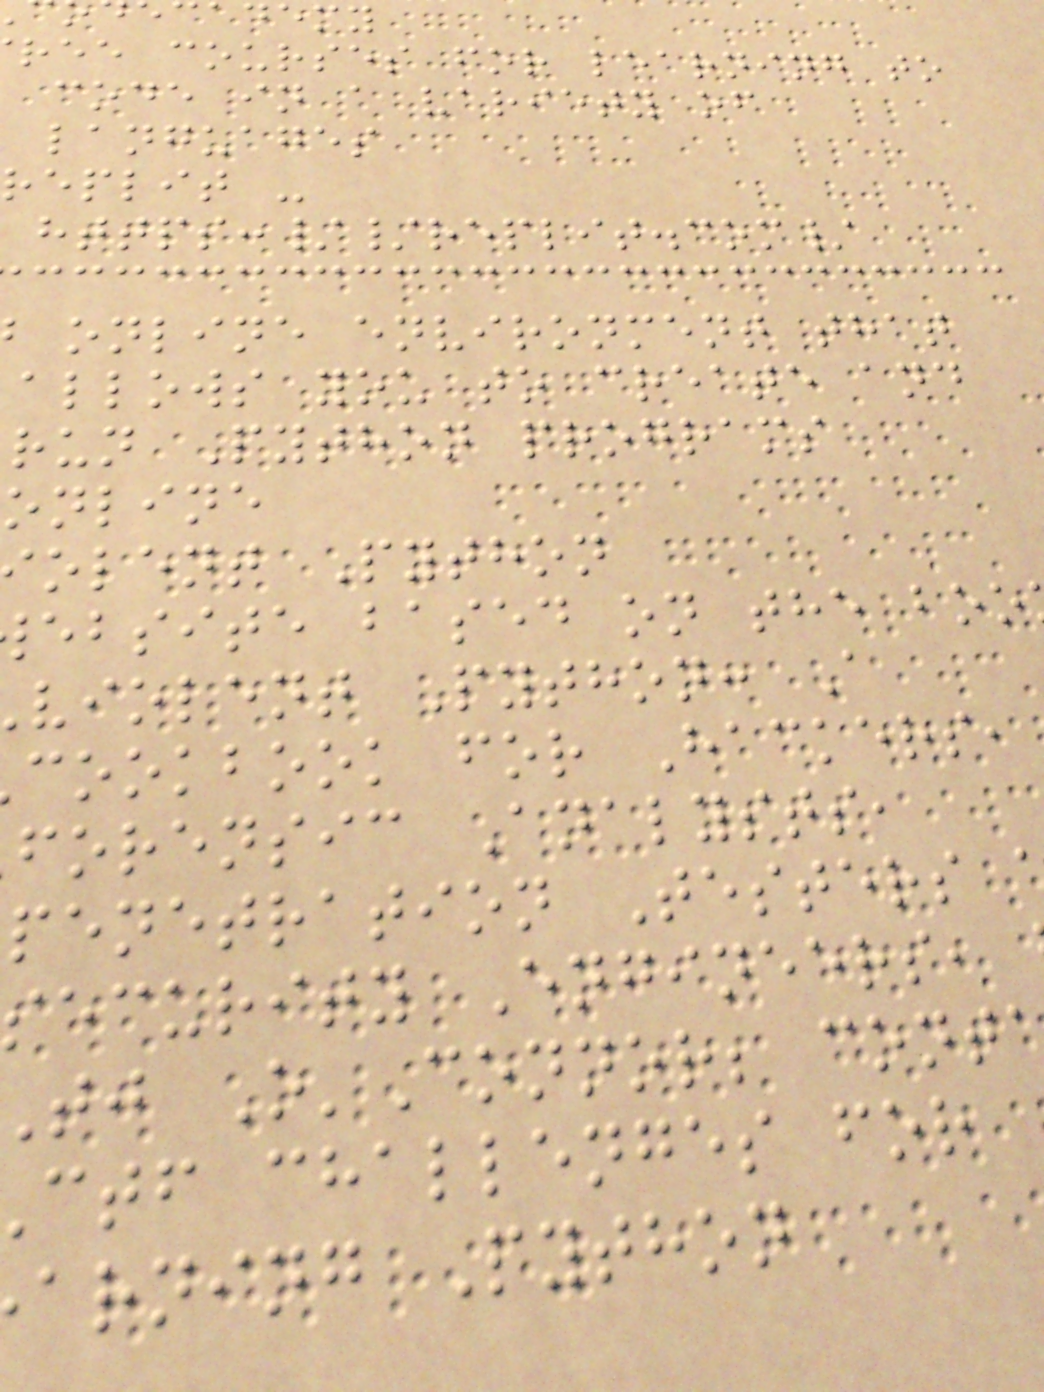demy
ree courses for learning to
code in a variety of
languages
replit -
https://replit.com/
online environment that
allows you to create and
run Python programs
online
olent Python
ebsite based on the boo
violent Python: A
cookbook for Hackers,
forensic Analysts,
penetration Testers
ecurity Engineers,
tj O'Connor; cont
ctf challenges for
arning Python
